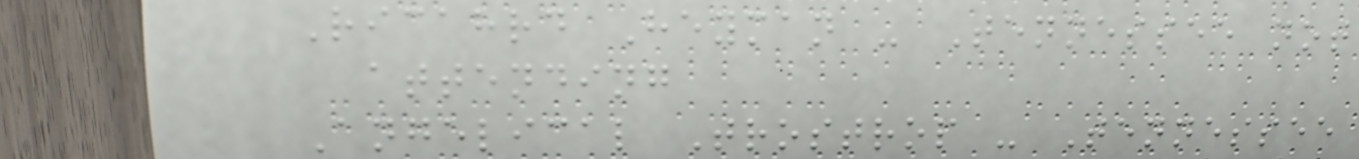Ricahrd Heyman - Tennessee not
attending
Angelical Trostrop - Tennessee
